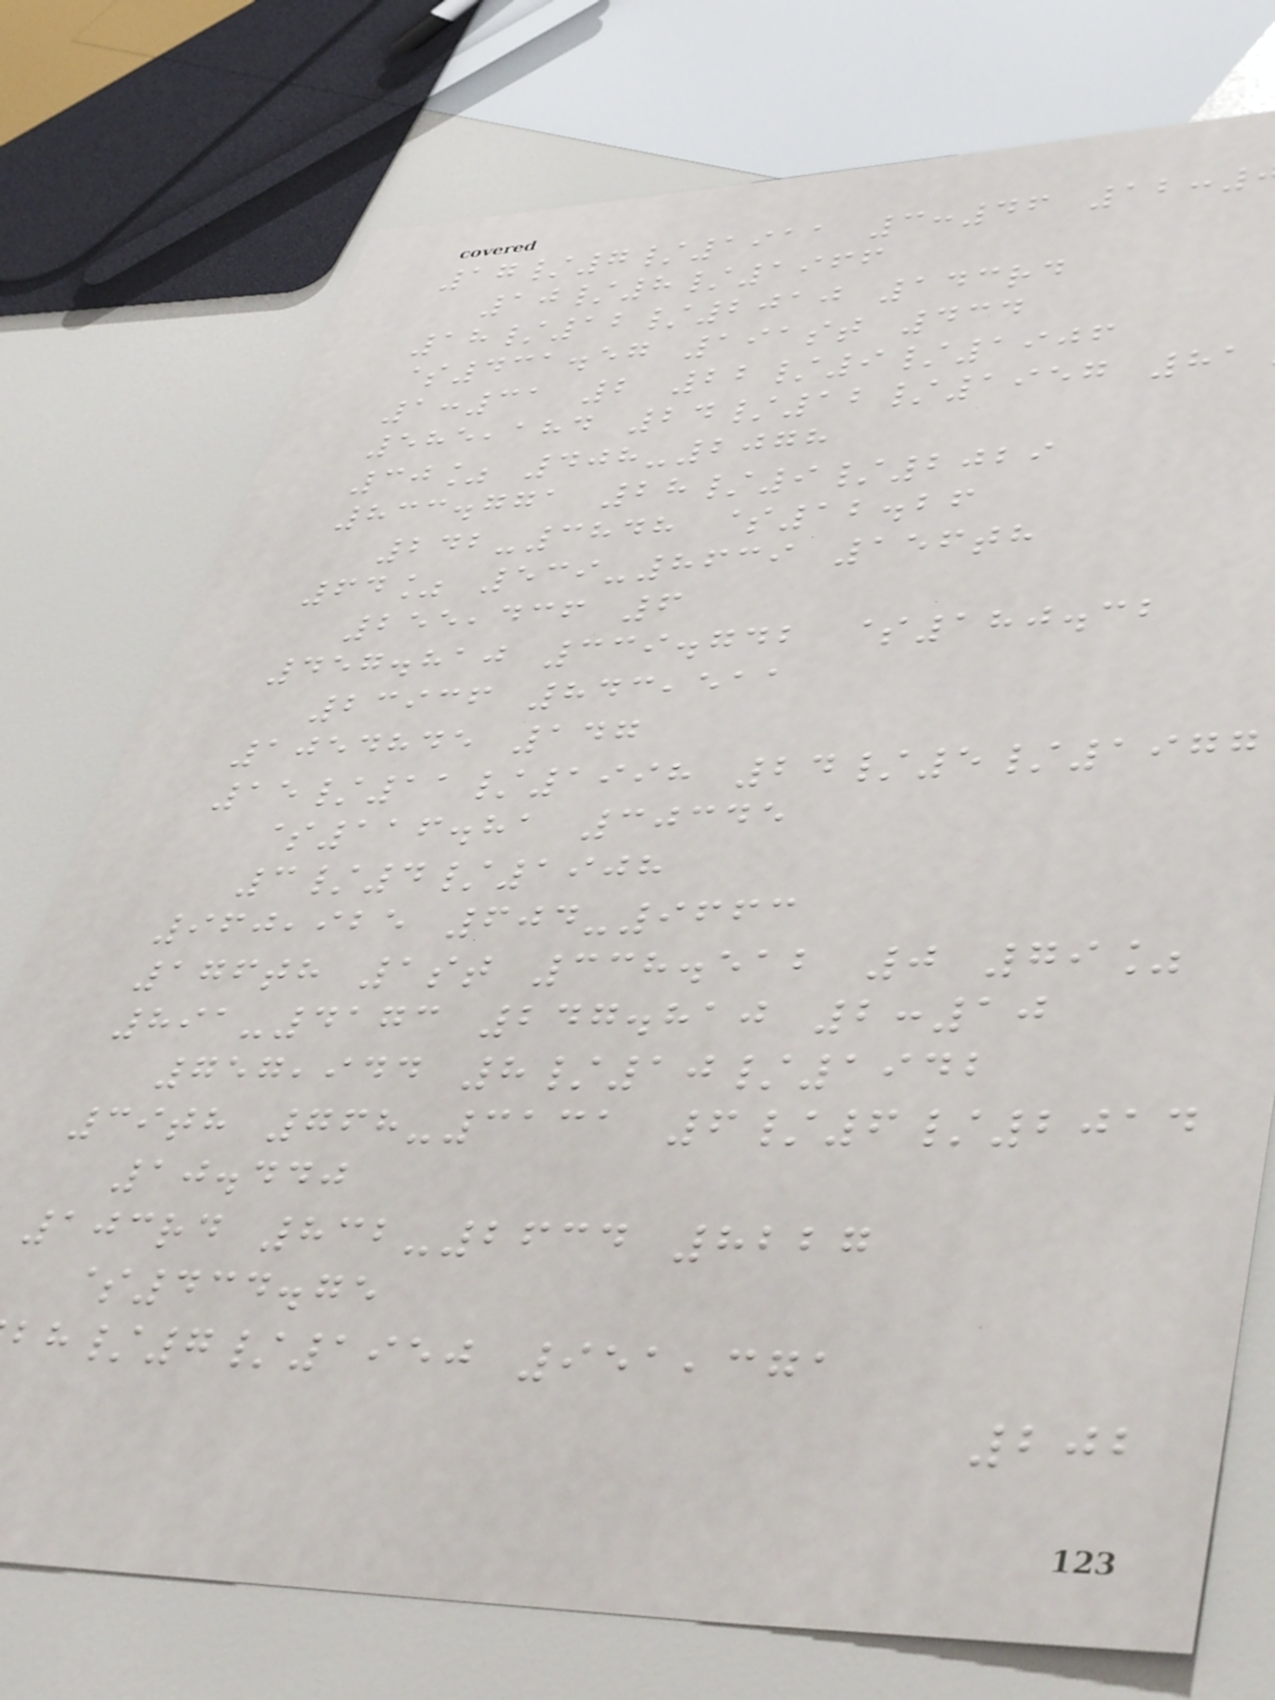17/7/1911 3:46 12:
10/8/1966
18/12/2010 143rd
$431.57 191st 434
1:31 2 22/9/1906
585,184 24/12/1957 81
30% 408-2078
833.771 28/9/2029
242-3848 $12.26
64% 539-8639 156th
255,436 6
457.810 339.742 $180.32
23936 843,511
1054845 147
15/11/1998 24/5/1977
$116.81 30345
3/4/1908
960,925 604-9663
176th 1st 338.512 0 79%
891-4173 247.810 2:10
757,944 8/10/1942
39th 768-3131 6/6/2014
10.440
103rd 832-2634 8227
$434.75
/7/1950 951,371
202
